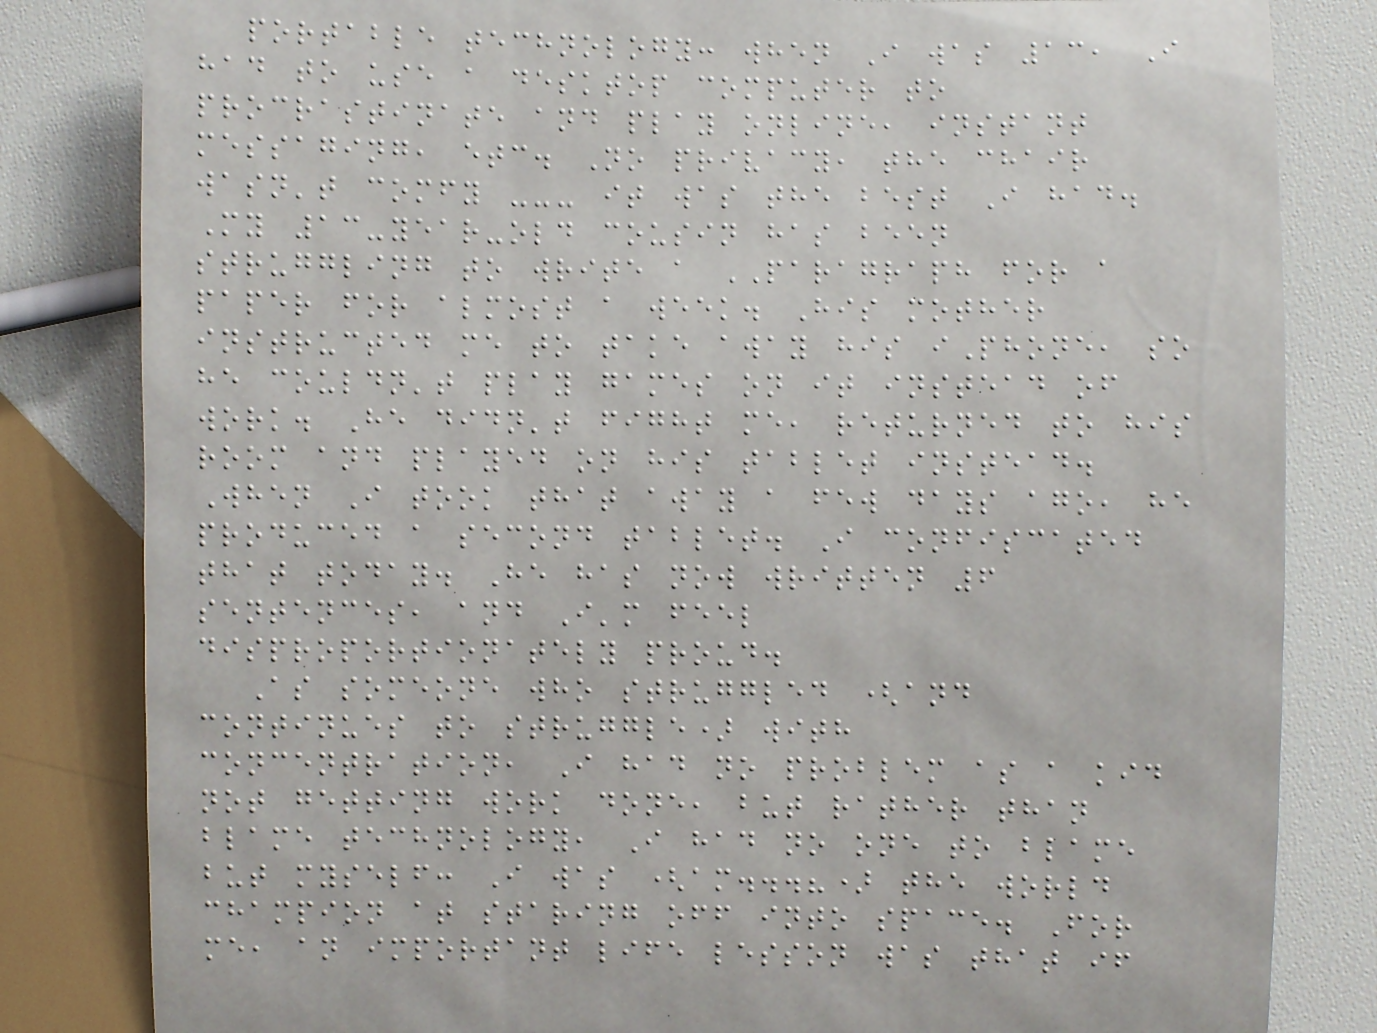portable technology: when I was 13, I
had to use a desktop computer to
procrastinate and play online, instant
messaging, etc. No privacy, the chair
wasn't comfy --- it was the best I had.
My 13-year-old cousin has been
struggling to write a PARAGRAPH for a
paper for almost a week. His mother
instructed me to take away his iPhone, so
he couldn't play games on it instead of
work. He didn't fight me, returned to his
room and played on his tablet instead.
When I took that away a few days ago, he
produced a second tablet. I confiscated
that today. He has now written 6
sentences, and I'm feel
disproportionately proud.
As someone who struggled (and
continues to struggle) with
concentration, I had no problem as a kid
not getting work done, but rather than
blame technology, I had no one to blame
but myself: I was (am...?) the world
champion at staring off into space. For
me, an important life lesson was that if
